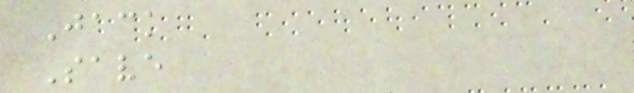Jack
Save
